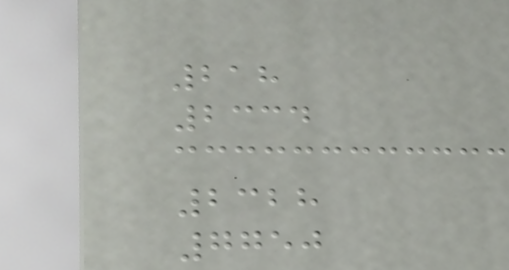218
2334
2328
7750
